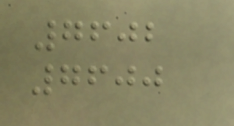7602
7600
